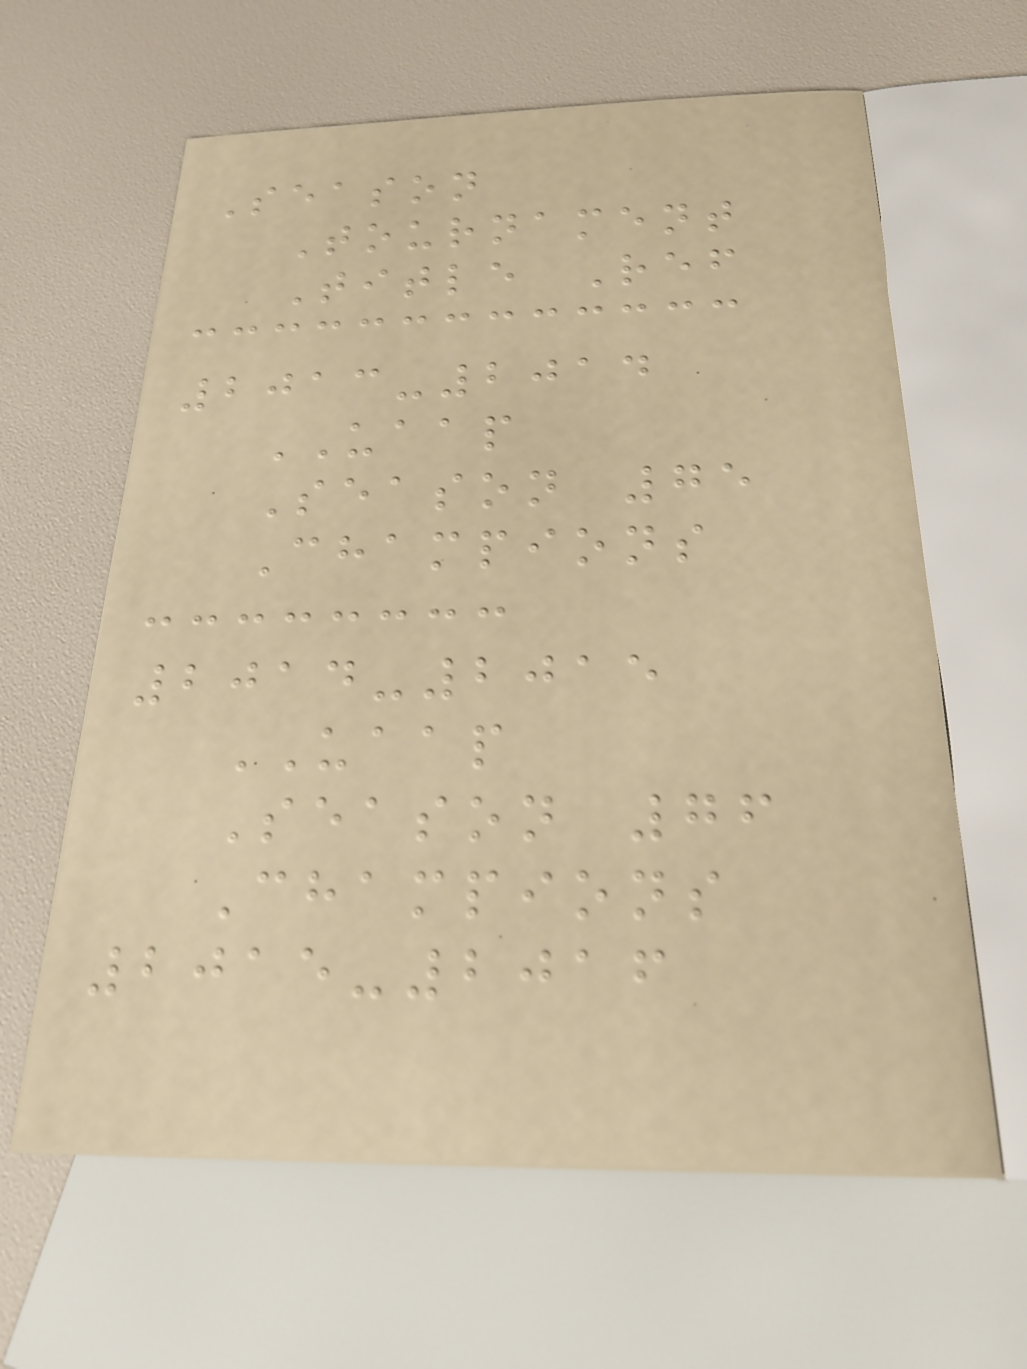Season
Tournament
Title Ref
2013-2014
UAAP
Season 75
Champions
2014-2015
UAAP
Season 76
Champions
2015-2016
